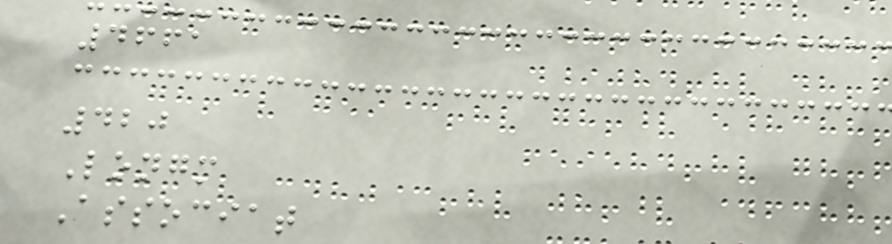4661
420
Longm
Associat
